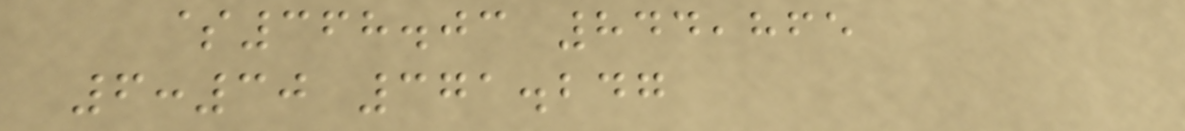$368.03 844,865
6:30 371.247
